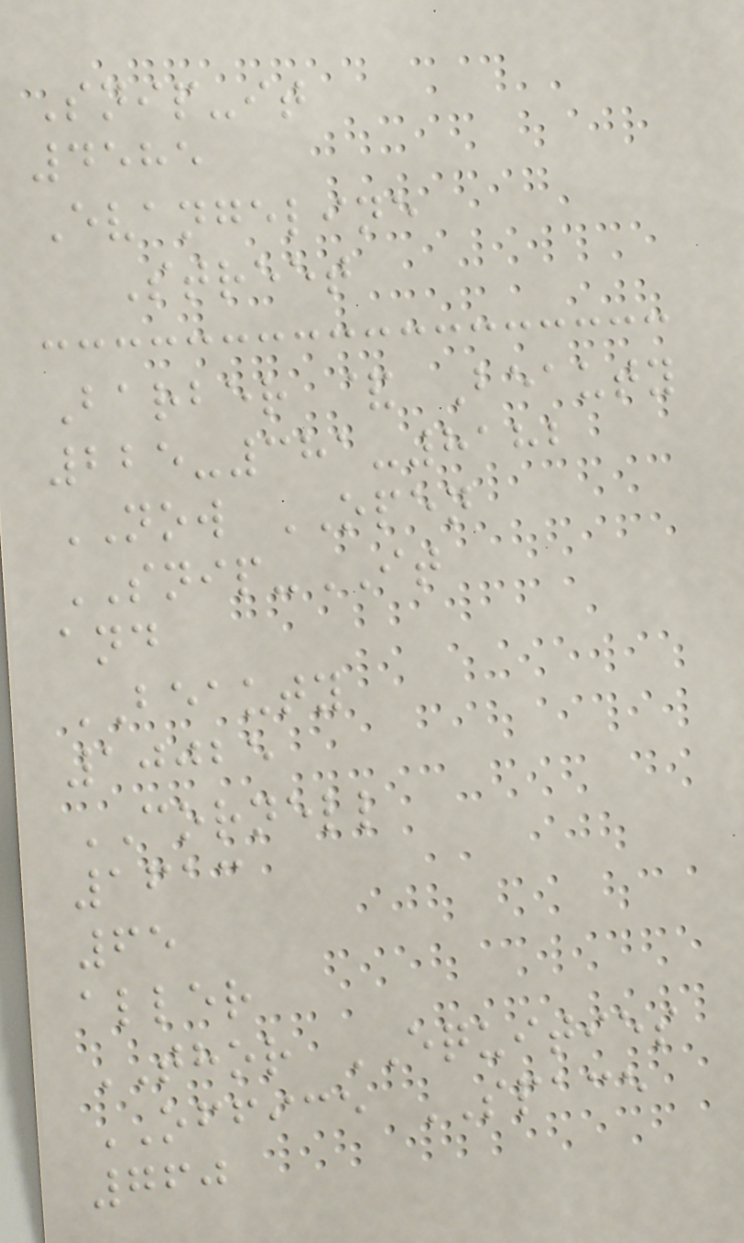Snip-it
4585
Evangeline
Street
Barber & Beauty
225-381-8182
NOW OPEN
SNIP-IT
and
BEAUTY
10025
CORNELL
1613
65
aller
THOR EQUITIES
OFFICE SPACE
760
